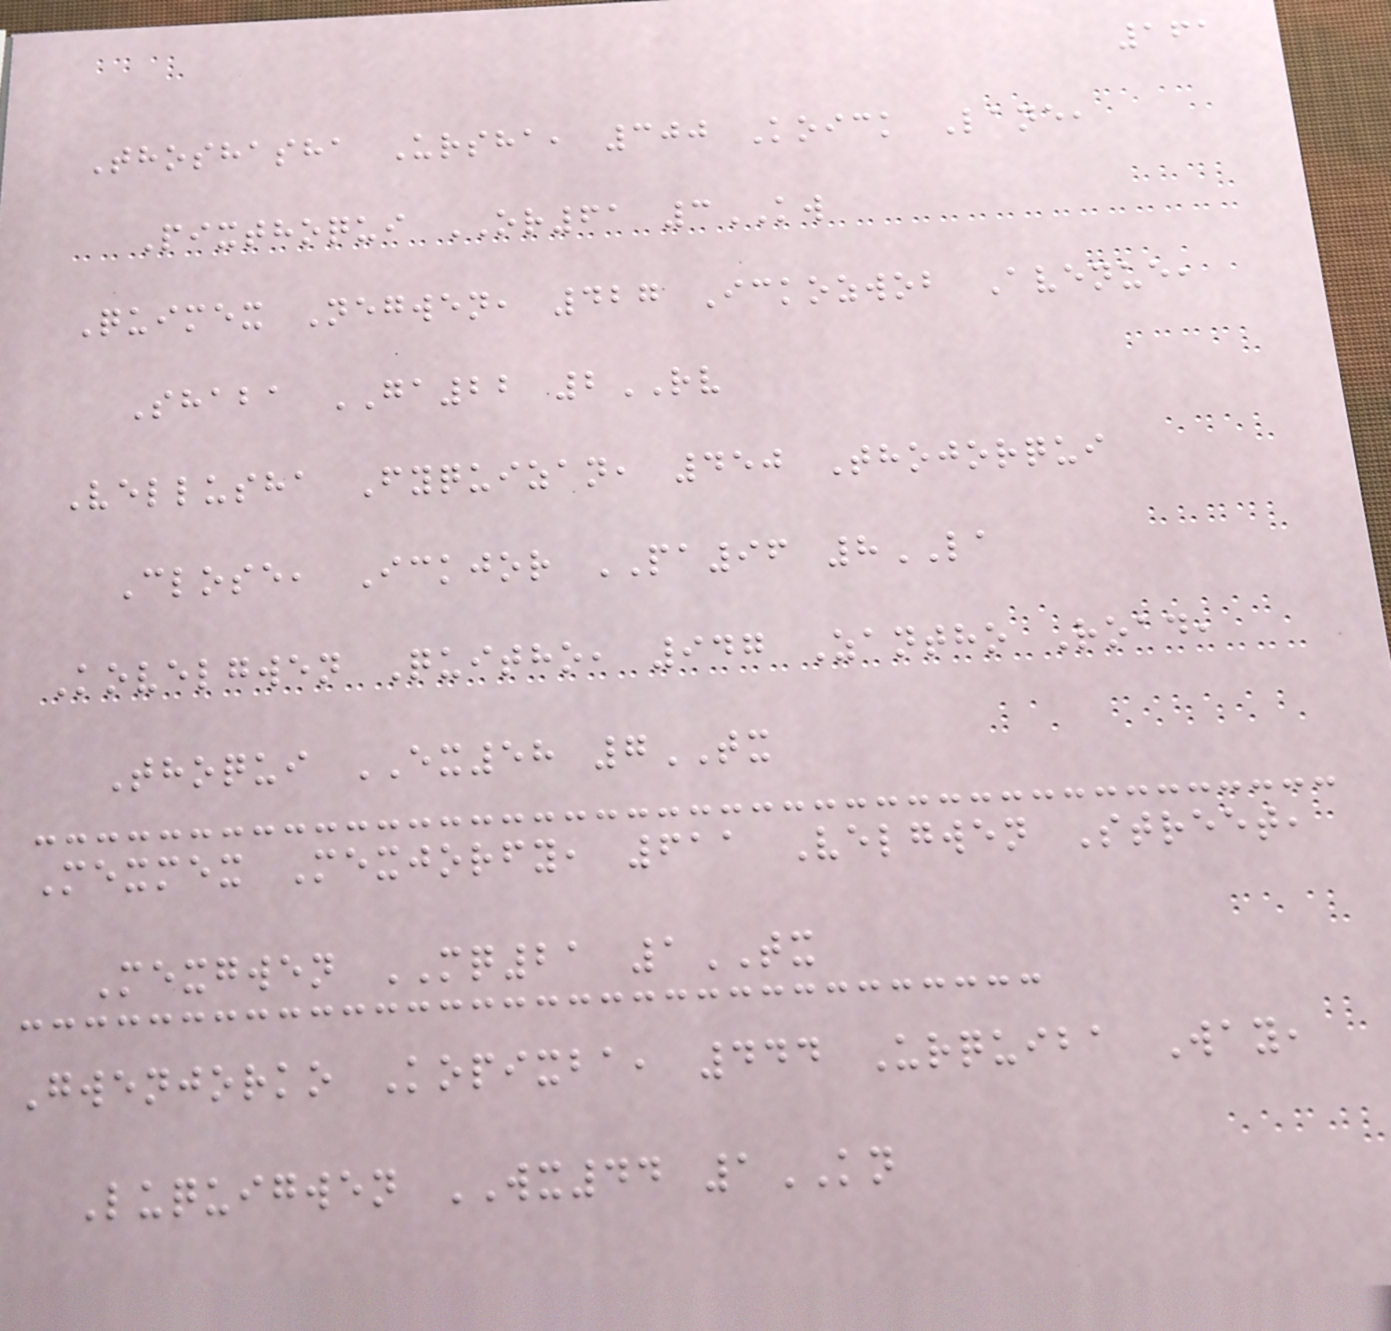161
Thoshasha Ursha, 300 Koick Lane,
Pixthoqui OR61 3KW
Quimex Negwen, 427 Ickozwob Avenue,
Shaba GA22 2RV
Vellusha Fyquizan, 450 Thojorqui
Close, Ickjor PA96 8LA
Kovelgwen Quitho, 947 Zantho Road,
Thoqui EX58 7TX
Mexmex Mexjorfy, 611 Velgwen Street,
Mexgwen MQ21 1TX
Gwenjorko Kopixba, 444 Urquiba Way,
Luquigwen WX44 1KN
